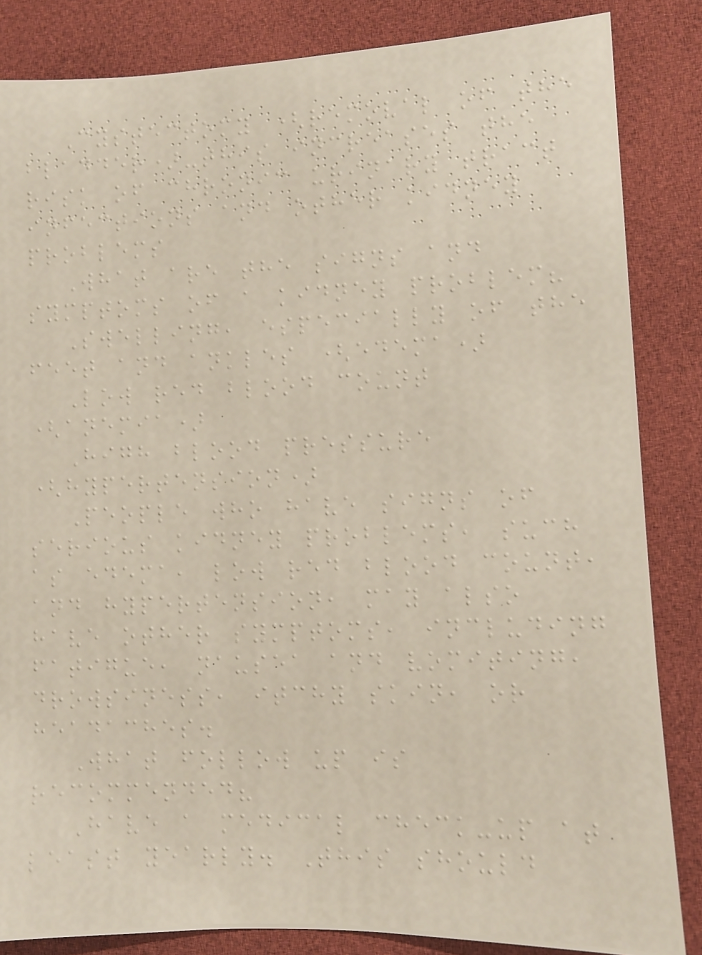Cystectomy (removal of the
bladder)-this increases the
risk of chronic urinary tract
infections and other kidney
problems
What are the signs and
symptoms of a kidney problem?
Swelling, especially of the
feet and ankles (edema)
Low red blood count
(anemia)
High blood pressure
(hypertension)
People who have signs of
serious kidney problems, such
as edema, low red blood count,
and hypertension, may also
have other symptoms, including
fatigue, nausea and vomiting,
drowsiness, itchy skin, or
headaches.
What follow up is
recommended?
Have a medical check-up at
least yearly. This should
